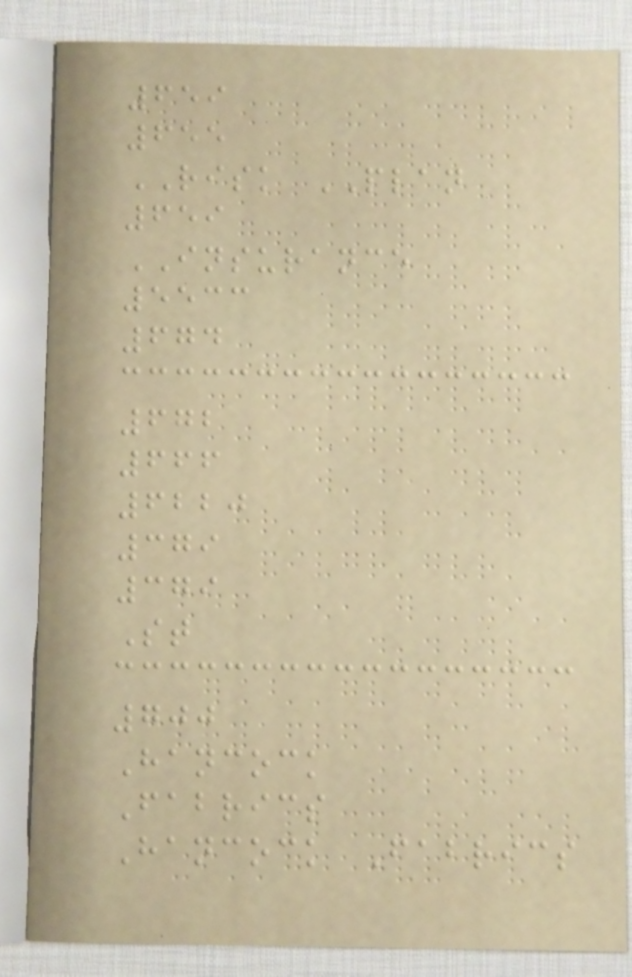659
655
RISK PLAN
659
INSURANCE
5533
674
672
666
6220
379
379
St
700
Hancock
Fabrics
Hancock Fabrics
